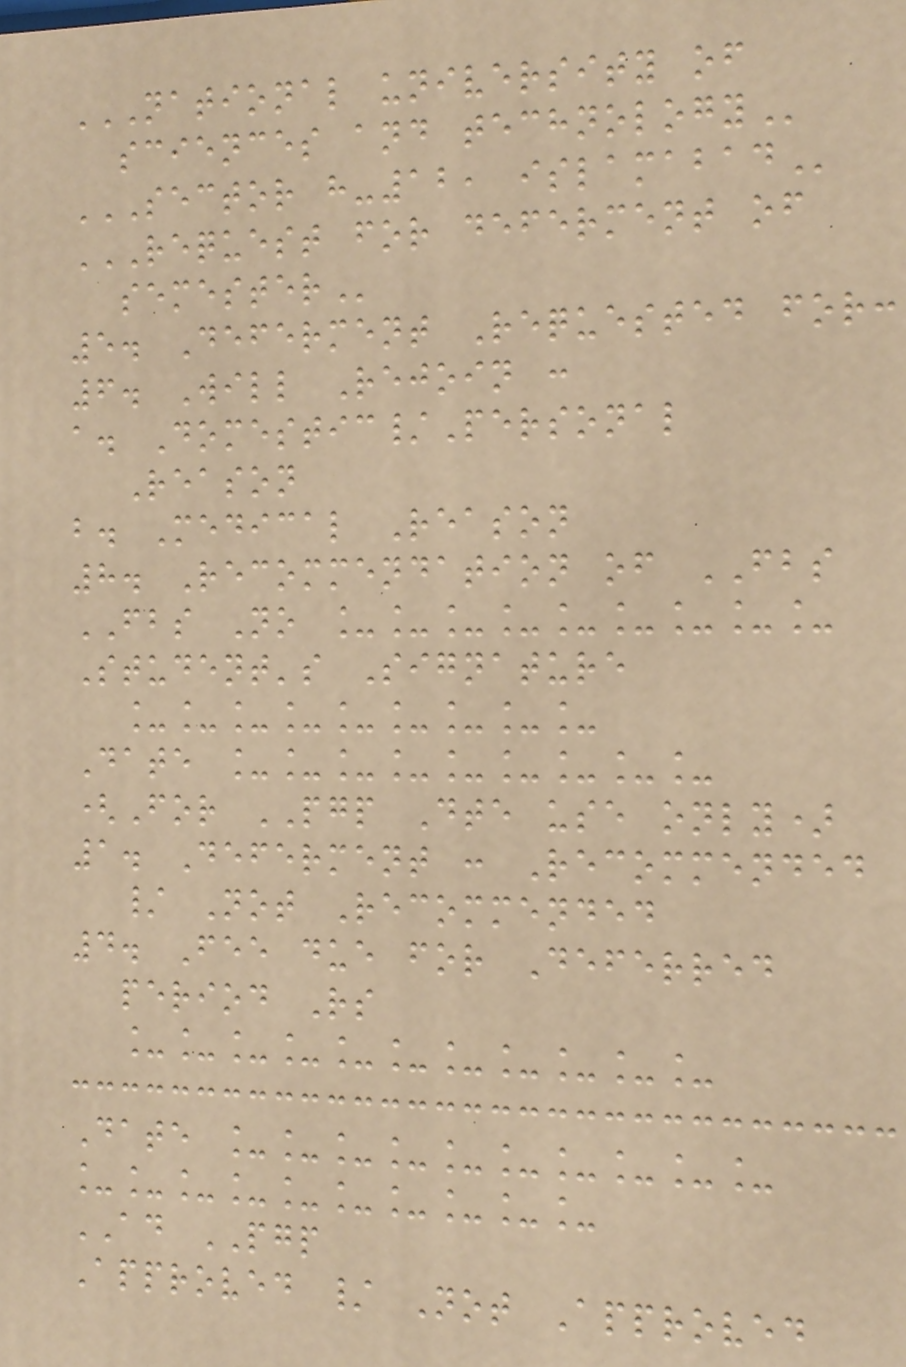NATIONAL UNIVERSITY OF
SCIENCES AND TECHNOLOGY
SECTOR H-12, ISLAMABAD
REQUEST FOR DEFERMENT OF
SEMESTER
5. Deferment Requested for:
6. Will Rejoin :
a. Domestic/Personal
Reason
b. Medical Reason
8. Recommendation of FBS
FBS No _________
Student's Signature
_________
Date _________
(For PGP Dte use only)
1. Deferment : Recommended
/ Not Recommended
4. Fee due for Deferred
period Rs
___________
Date __________
__________
AD PGP
Approved / Not Approved
